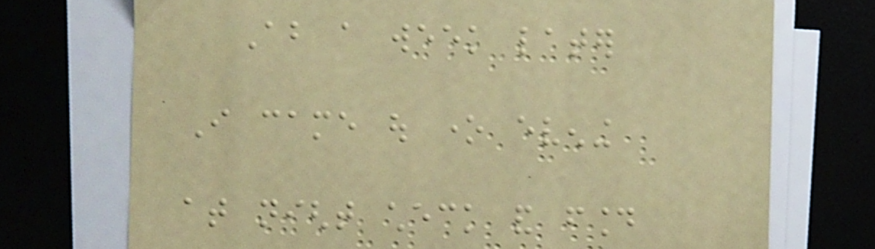About a week later
I came out one evening
at night check and found
